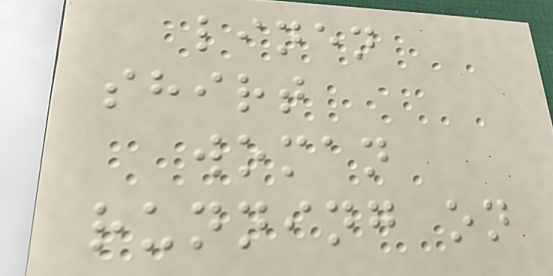linen
shirt
woman
running on
